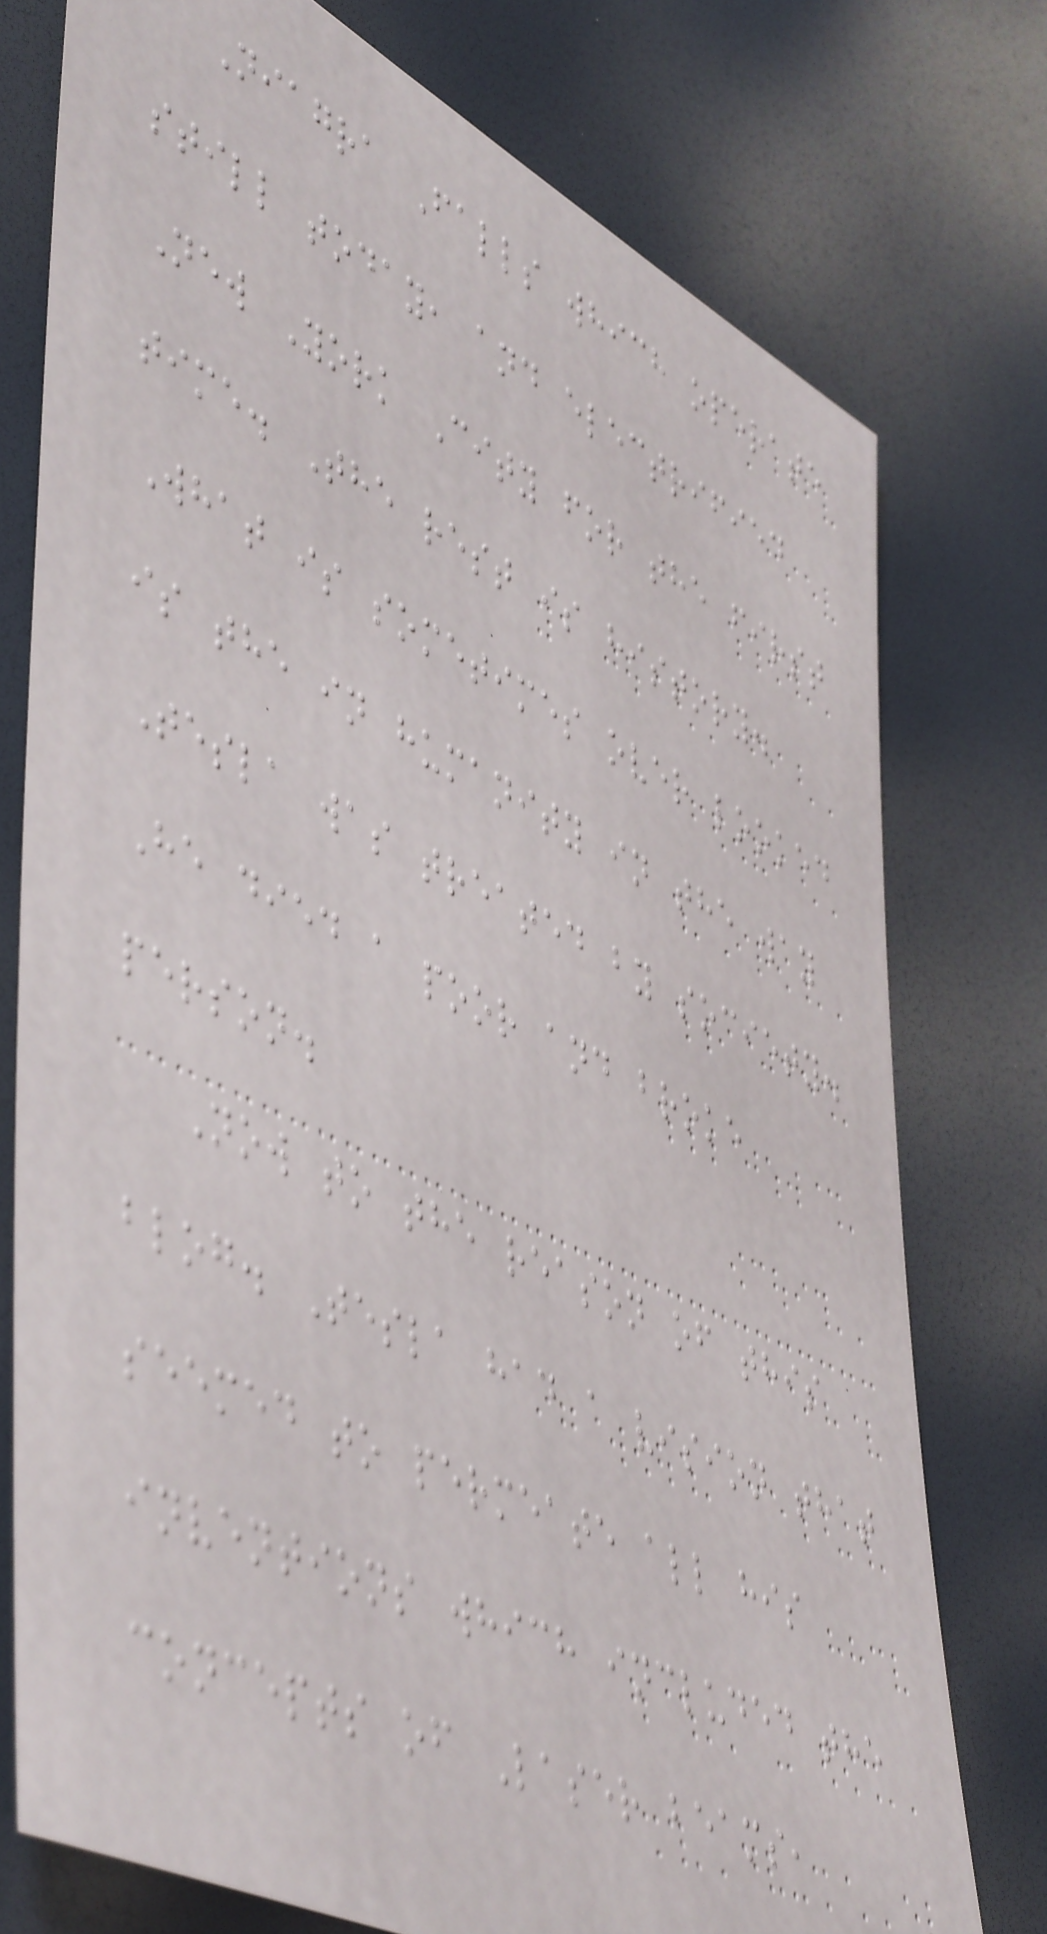Niagra Falls which operate
still today, and electrified
New York City for the first
time. The rest is history.
What is sometimes over looked
is the in humanity in the way
Tesla was treated by society.
He died a poor and broke
person.
Now to the reason of this
blog. Tesla had a vision that
seemed to permeate all his
inventions which included the
concepts of Laser beams,
